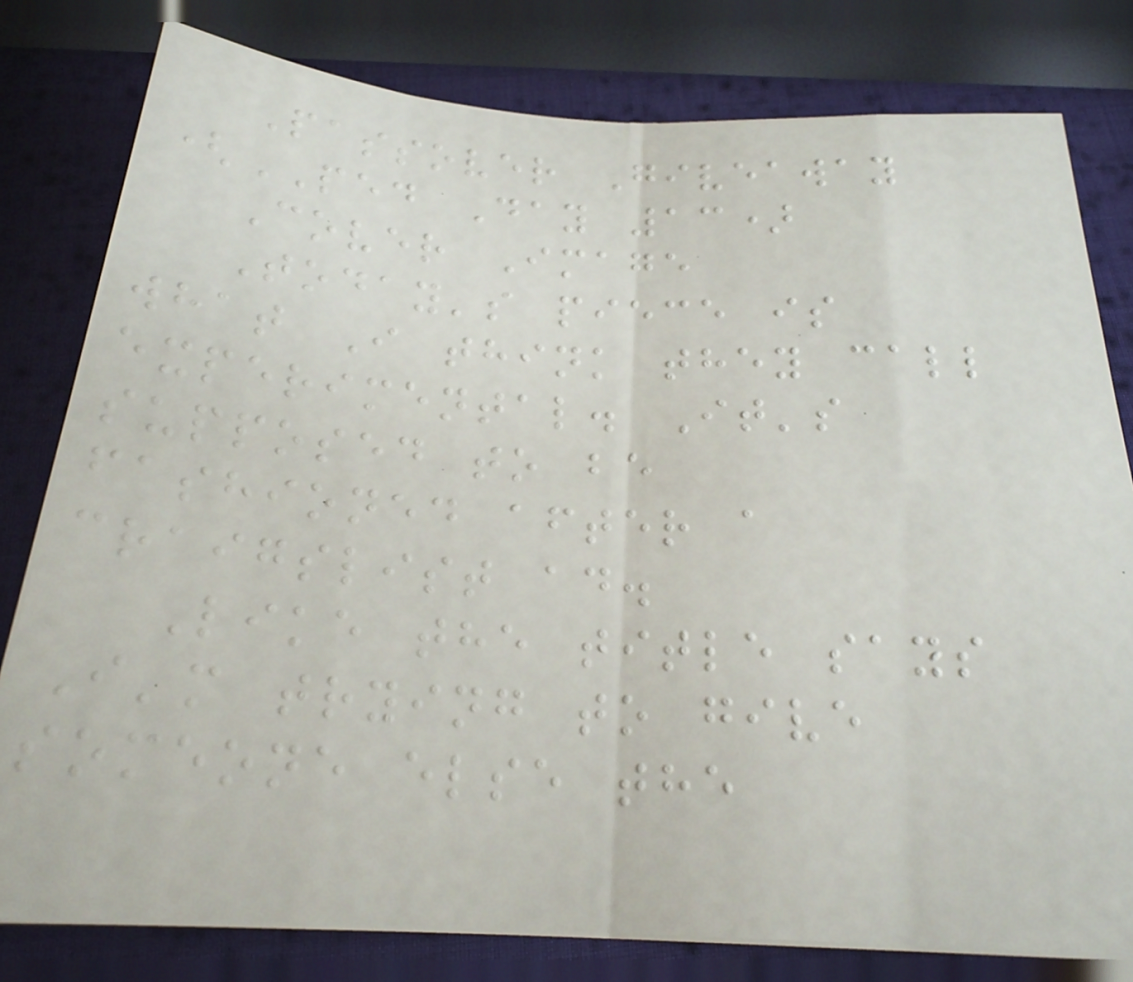Passover Giveaway
(PED Day 13)
Cover Image
Today's piece is
what I think they call
experimental. It's
supposed to be
fashioned after a
craigslist ad.
Like the title says
I'm trying to give
someone else the
